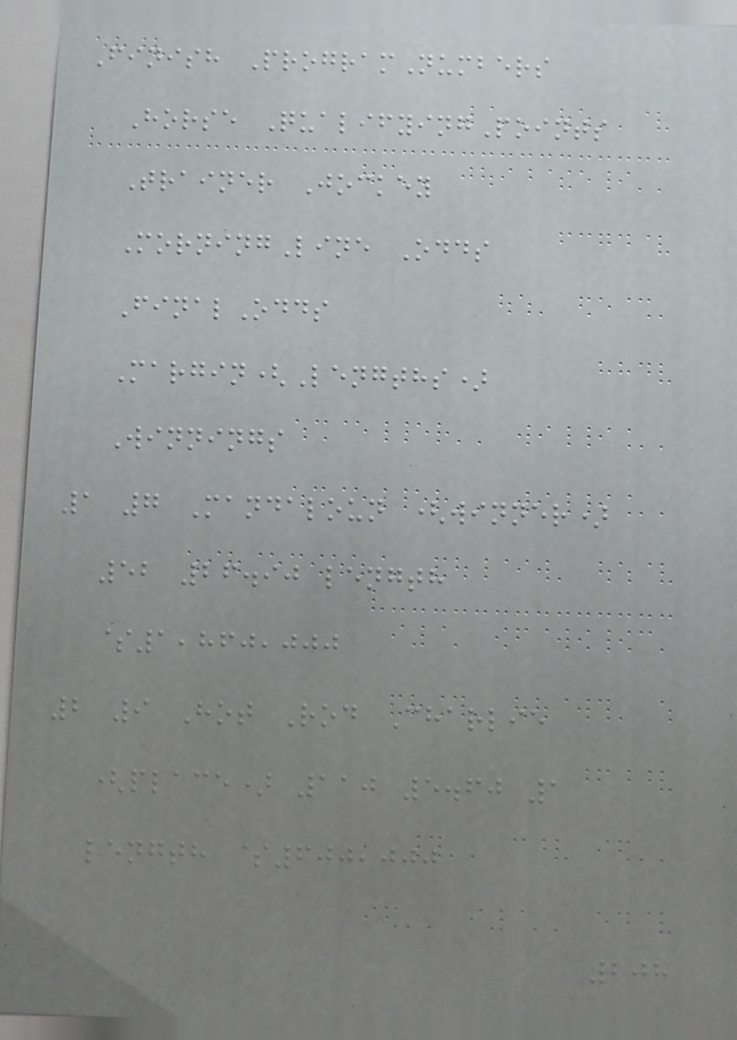Finish ProgramNumbers
Horse QualifyingPoints
Trainer Jockey
MorningLine Odds
FinalOdds
Margin(Lengths)
Winnings
1 7 Mandaloun (winner)
52 26.90 length
$1,860,000
2 9 Hot Rod Charlie
(place) 110 5.60 1
length $600,000
208
